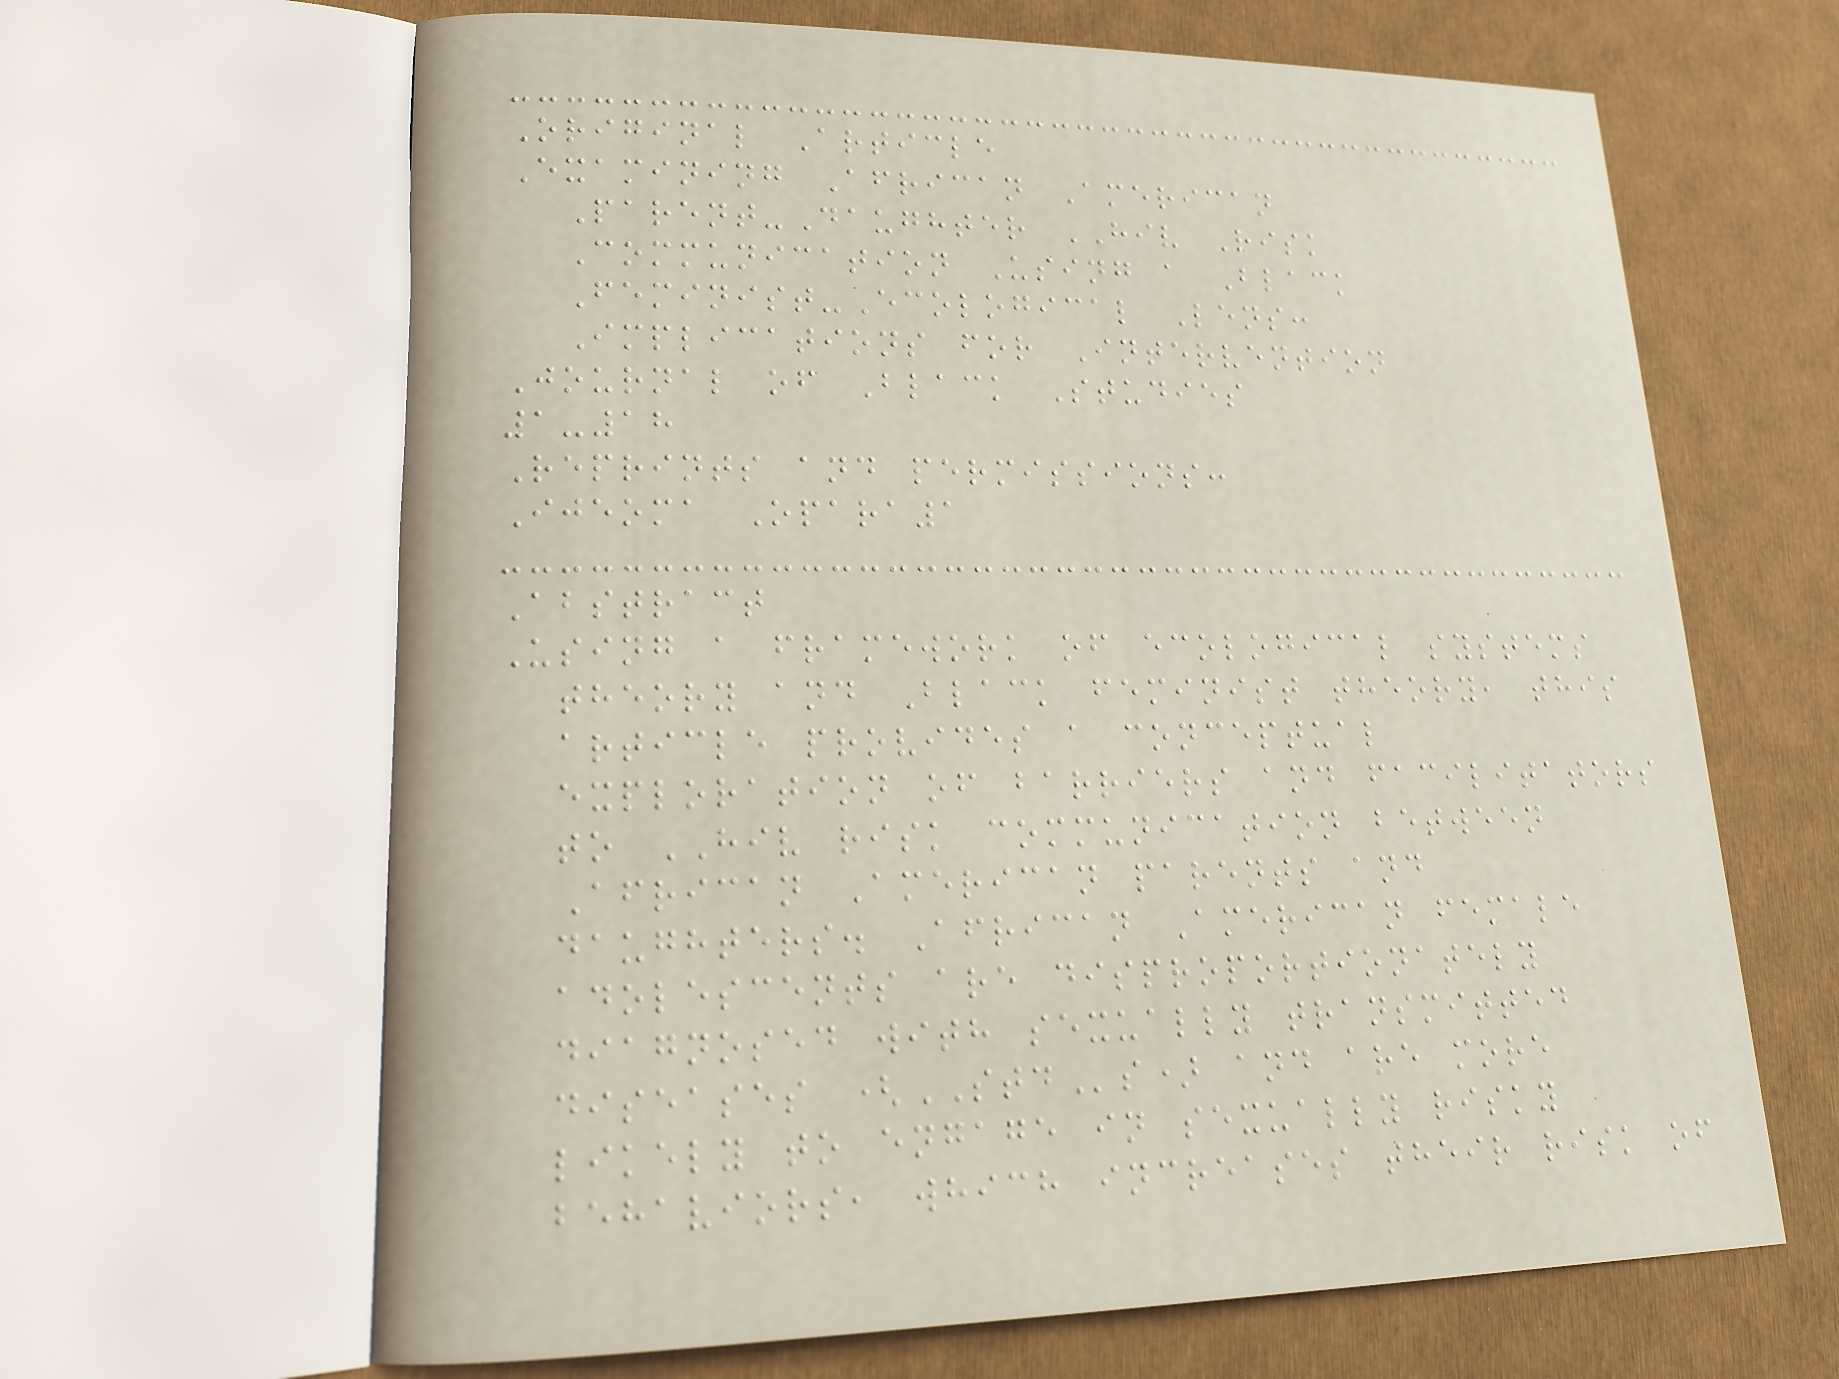Original Article
Examining African American
Parent-Daughter HIV Risk
Communication Using a Black
Feminist-Ecological Lens:
Implications for Intervention
Journal of Black Studies
1-18
Reprints and permissions:
Ijeoma Opara1
Abstract
Using a framework of ecological systems
theory and Black feminist theory, this
article provides a conceptual
exploration of barriers and facilitators
to HIV risk communication between
African American parents and
daughters. African American female
adolescents are disproportionately
diagnosed with sexually transmitted
diseases (STDs) and are more
likely to engage in sexually risky
behaviors, which increases their risk of
